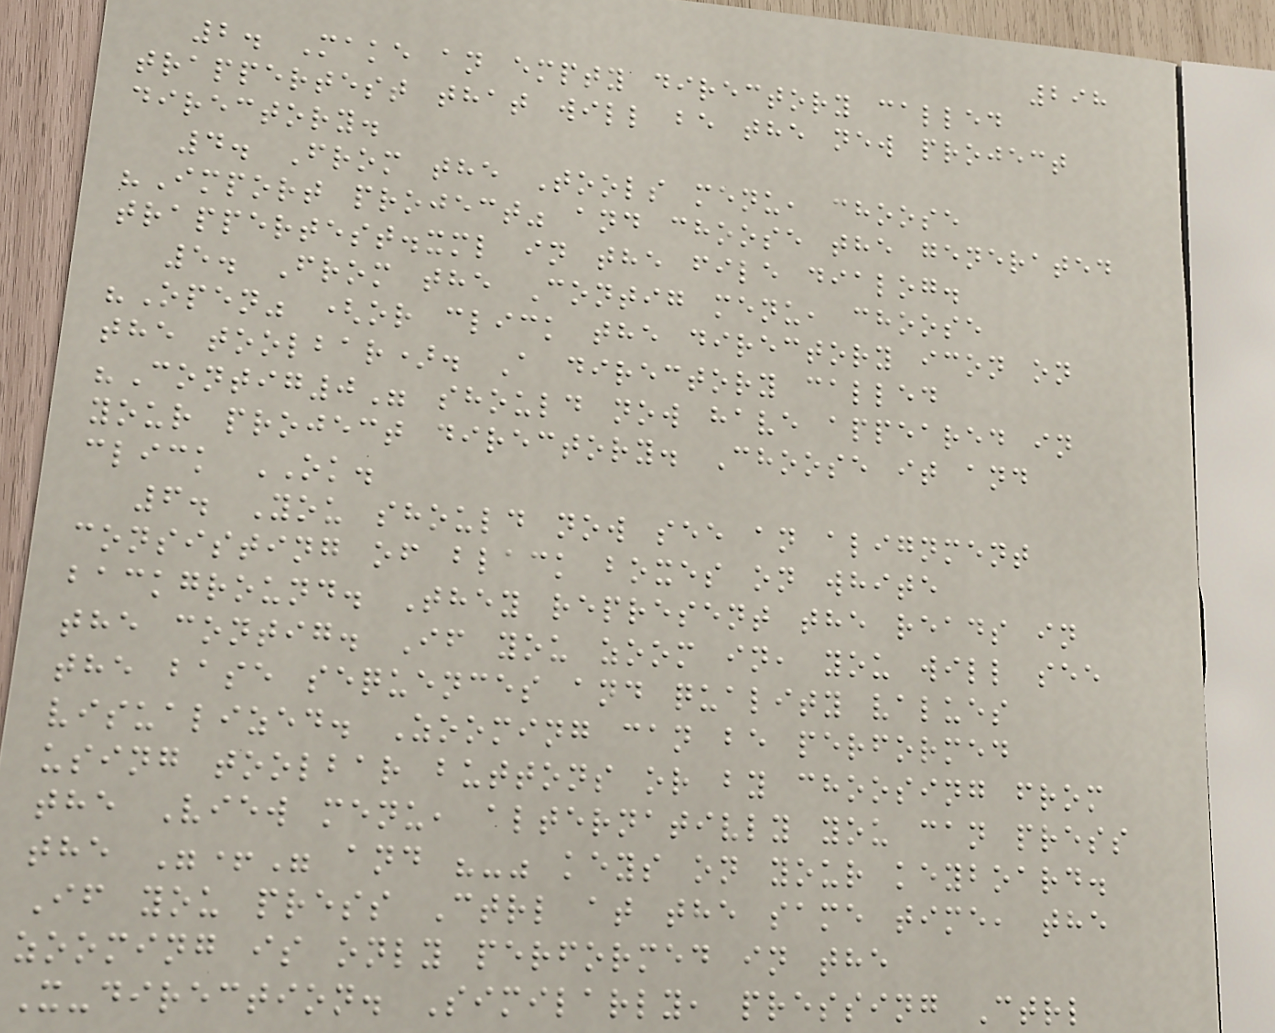298
2. Make an empty directory called
trappertest that will be the new project
directory.
4. From the Tools menu, choose
"Import project" and choose the generated
trappertest.xml in the file dialog.
5. From the Contig menu, choose
"Open" (or click the directory icon on
the toolbar). A directory called
"Contig0" should now have appeared in
your project directory. Choose it and
click OK.
6. You should now see an alignment
consisting of black boxes on white
background. They represent the reads in
the contig. If you zoom in, you will see
the base sequences and quality values
visualized. Zooming can be performed
using toolbar buttons or by choosing from
the View menu, alternativly you can press
the "+" and "-" keys on your keyboard.
If you press Ctrl at the same time, the
zooming is only performed in the
X-direction. Similarly, pressing Ctrl
